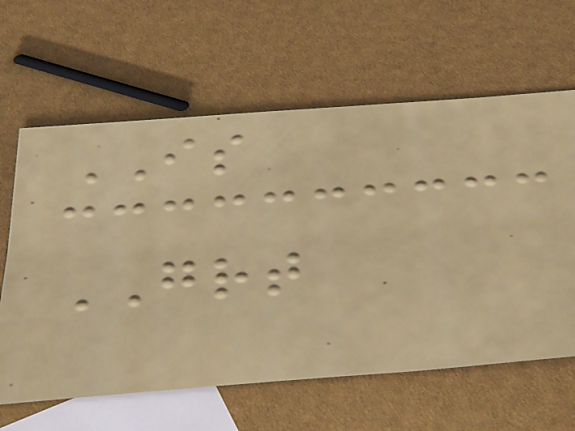IS
GREAT
